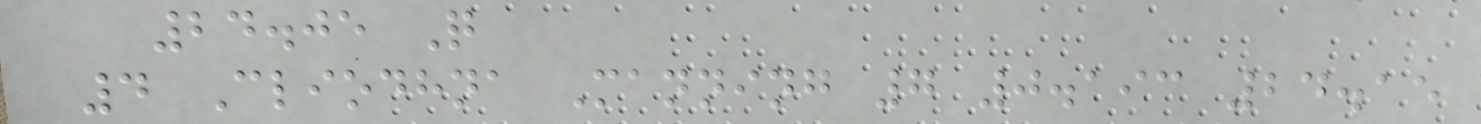24.05 Q
4 Cliodhna Manning 7 0.193 24.15
